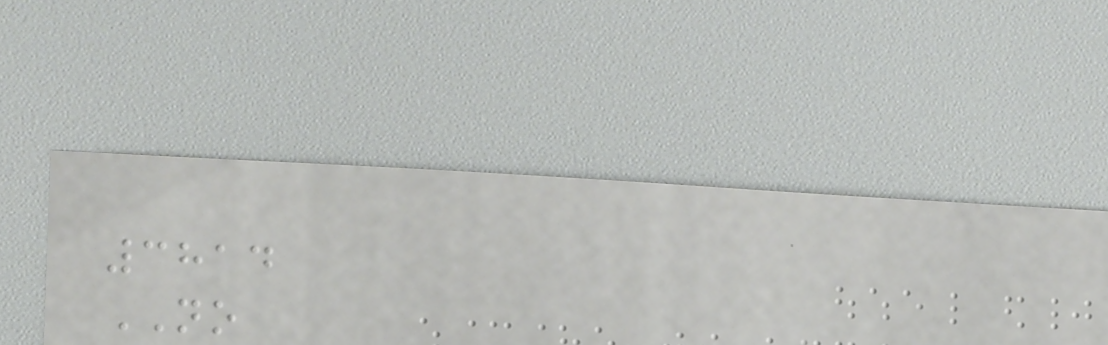3814
NO
